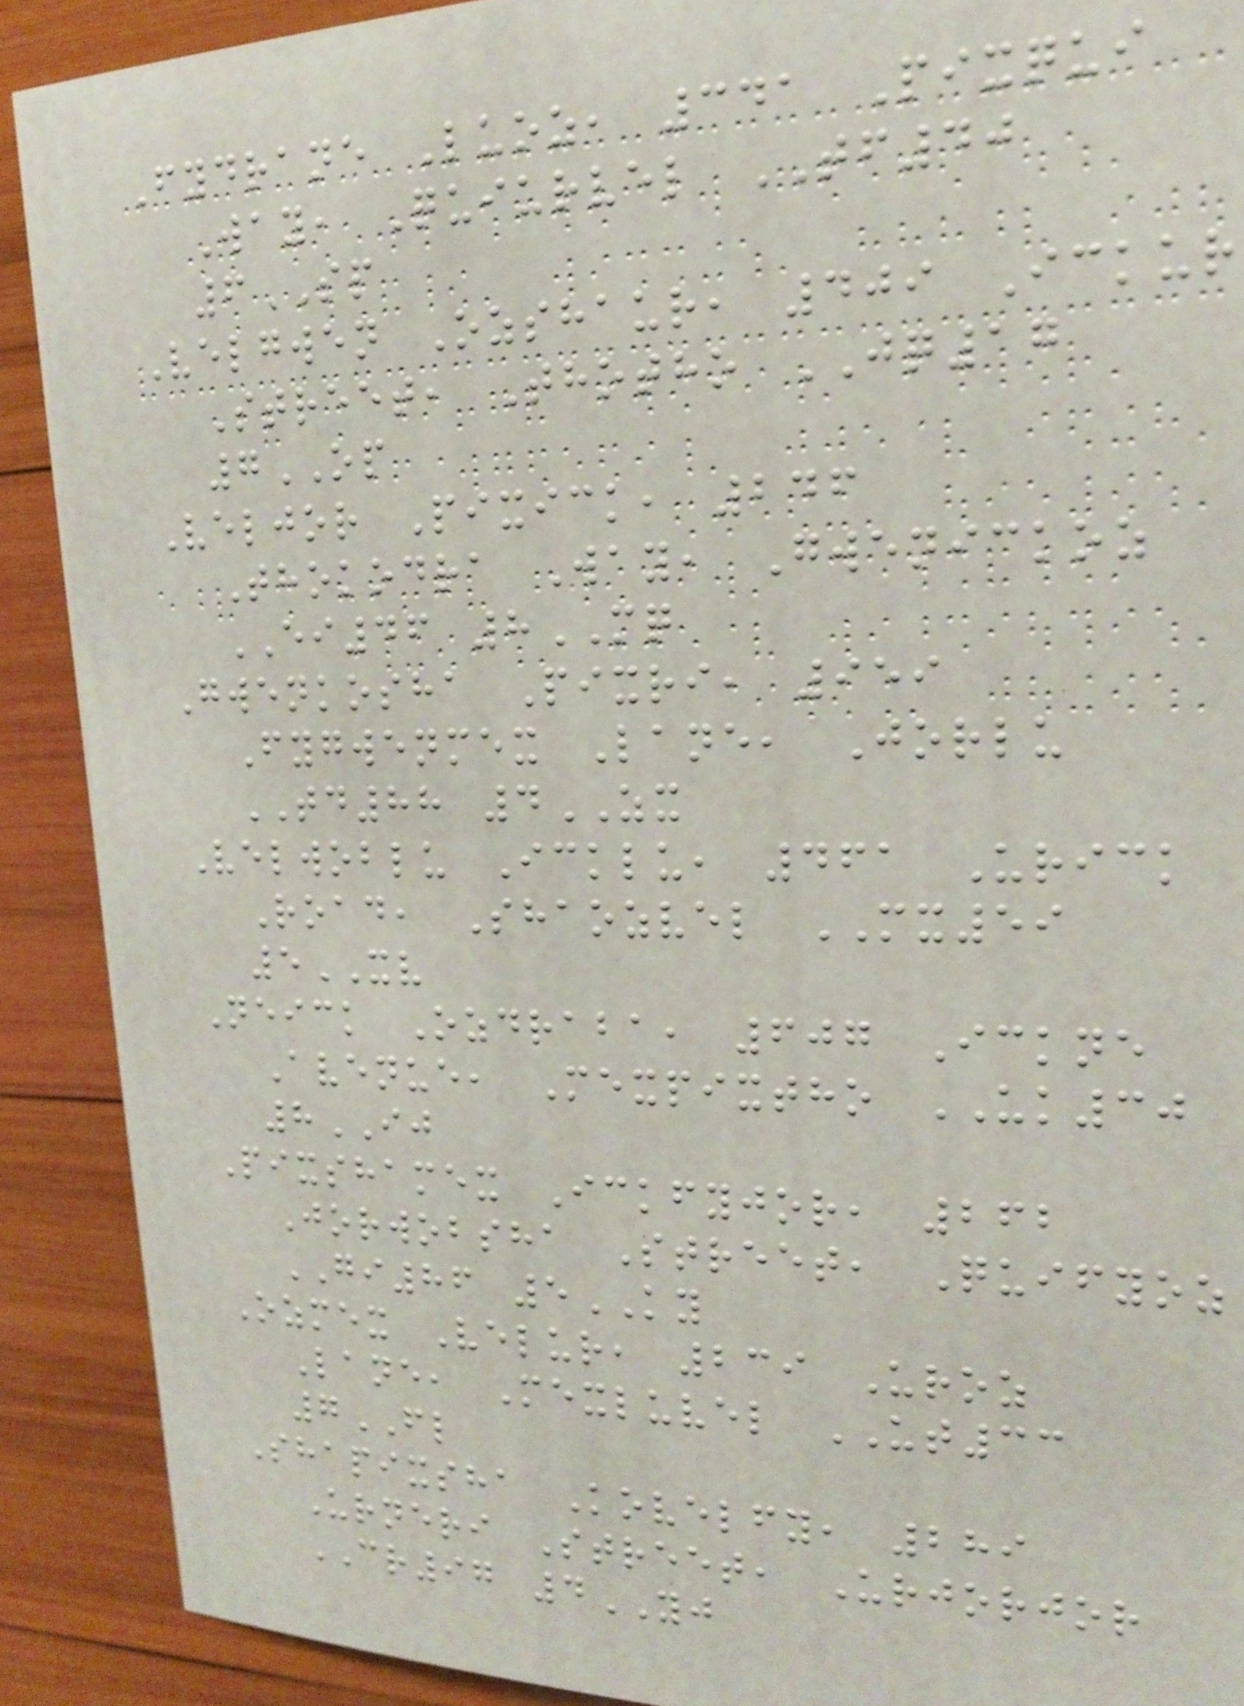Fydrane Luoz, 341 Pixqui
Way, Quiurvel TF40
6SP
Velgwen Ozshaur, 409 Ickur
Street, Thotho JQ17
7OP
Veljor Pixick, 246
Thokodra Way, Gwenickoz
EI46 8MQ
Gwenkosha Pixri, 959
Fygwenmex Lane, Jorlu
TD88 4ZX
Velwoblu Icklu, 461 Urick
Road, Shaozvel MX59
5XV
Neick Ozdraba, 607 Ickne
Avenue, Mexpixtho UK30
8IJ
Pixshamex Ickfyjor, 262
Jorwobsha Street, Quifyoz
GI86 5KY
Ozmex Velur, 239 Uroz
Lane, Mexluvel UT33
7FL
Shapixsha Kovelfy, 289
Urneri Street, Urjorjor
CR97 4YJ
